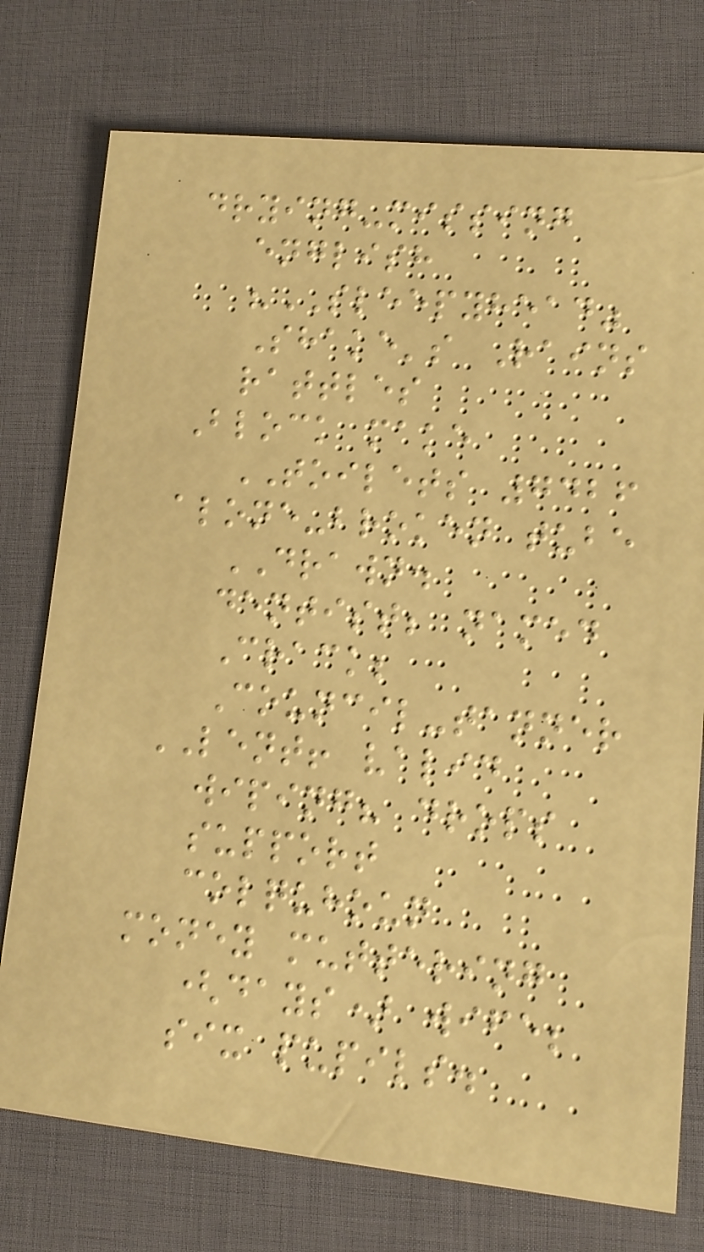drying-missing
english
"SLEEPYHEAD"
Shake's Rains
rattles
Block make
TOILETS 7426
alone-broken tube
DRAWN.
dentist; named
Crack;
Council-tanner
LENT! valid
wiping? drops
support
colquhoun
money muttering
(days) wife;
six pupils.
